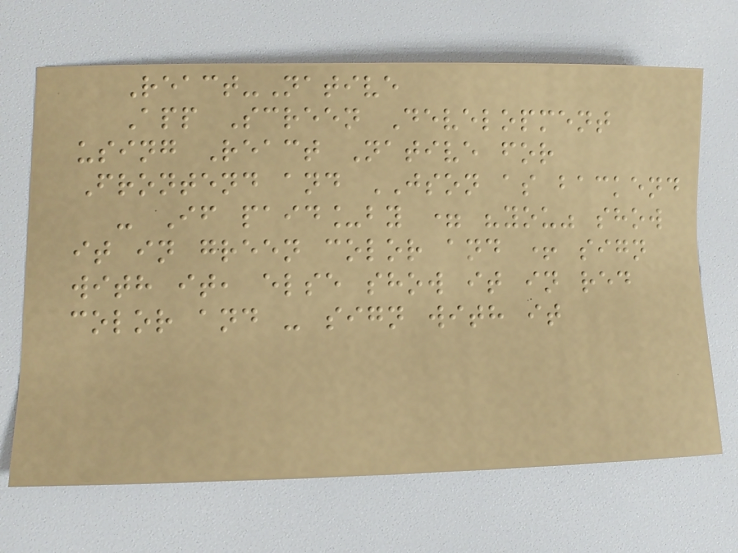React-Native
App Screen Development
using React Native for
Frontend and JSON as backend
- If paid_by = "you" show
it in green color and + sign
with it, else show it in red
color and - sign with it
